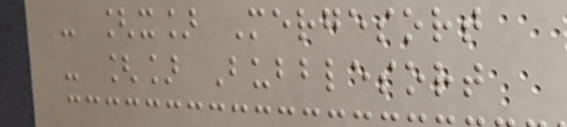- [x] Mergesort
- [] Bubblesort
